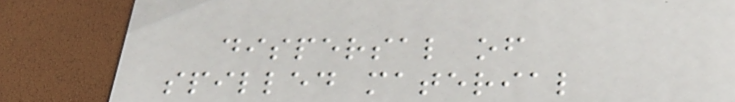dispersal of
spilled material
